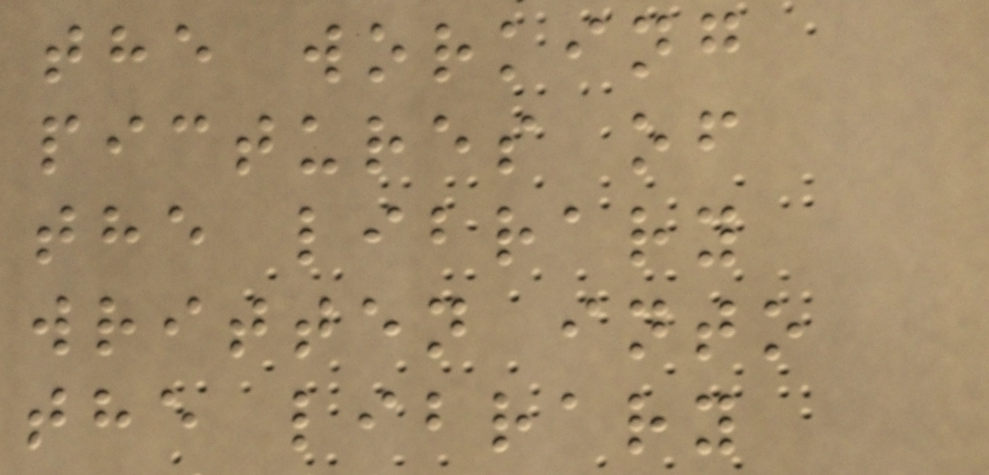the working
pictures of
the library
written into
the library
